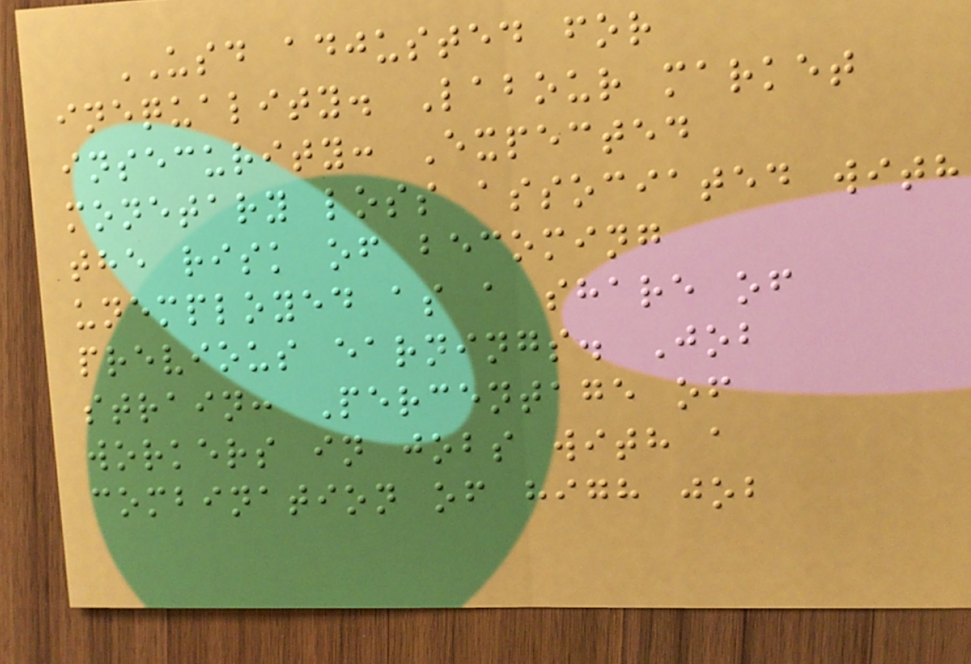USD adjusted for
inequality. Labour market
insecurity: Expected
monetary loss associated with
the risk of becoming
unemployed as a share of
previous earnings. Job
strain: Percentage of
workers in jobs with a
combination of high job
